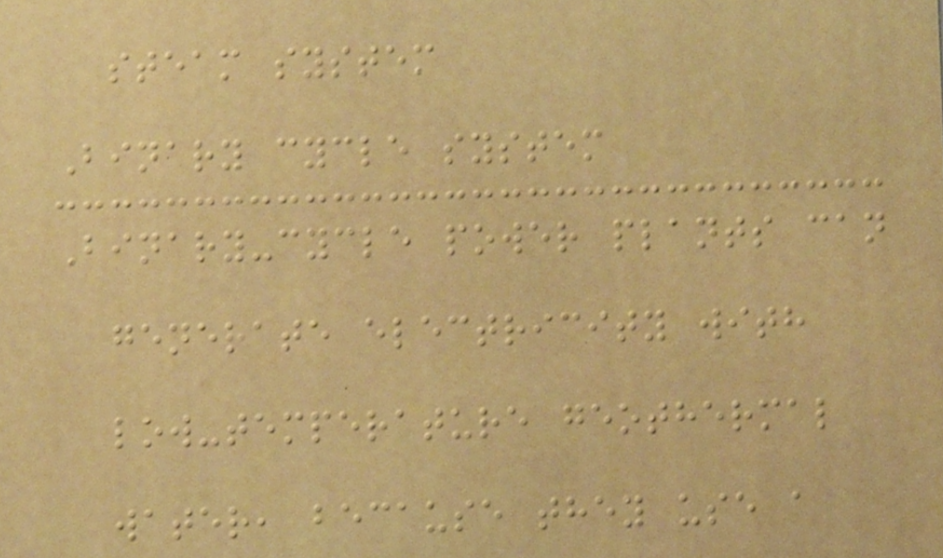steam system
Binary cycle system
Binary-cycle power plants can
generate electricity with
low-temperature geothermal
water, because they use a
